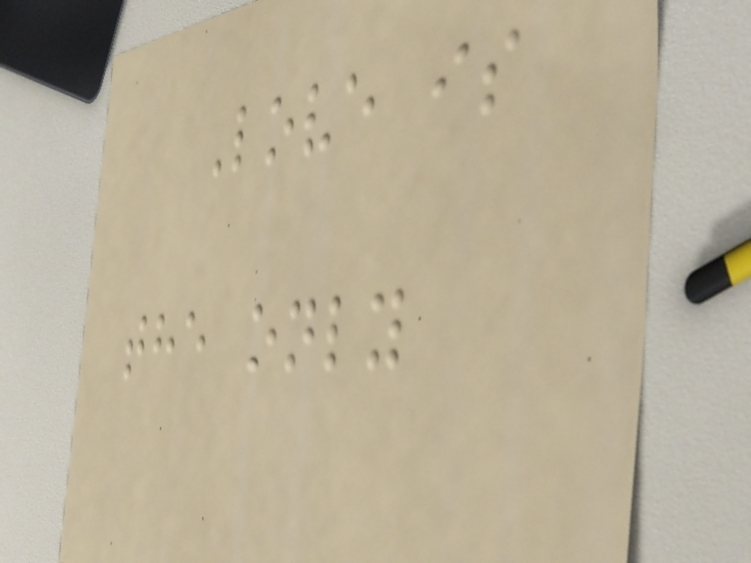Love is
the only
